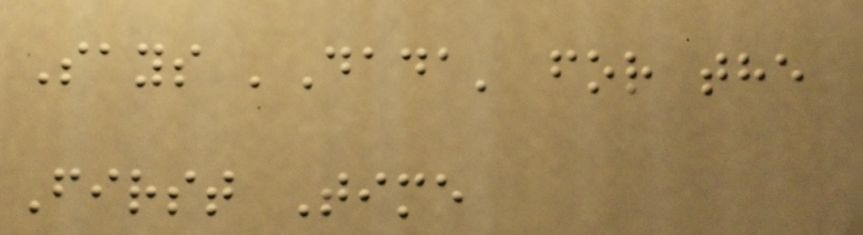Says 'Dada' for the
First Time
